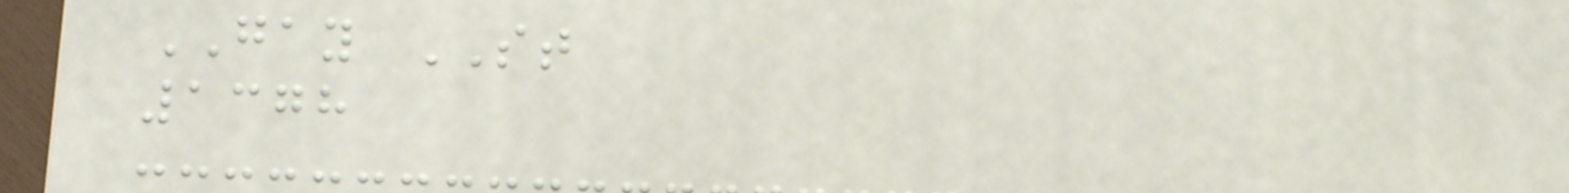GAY ST
1378
